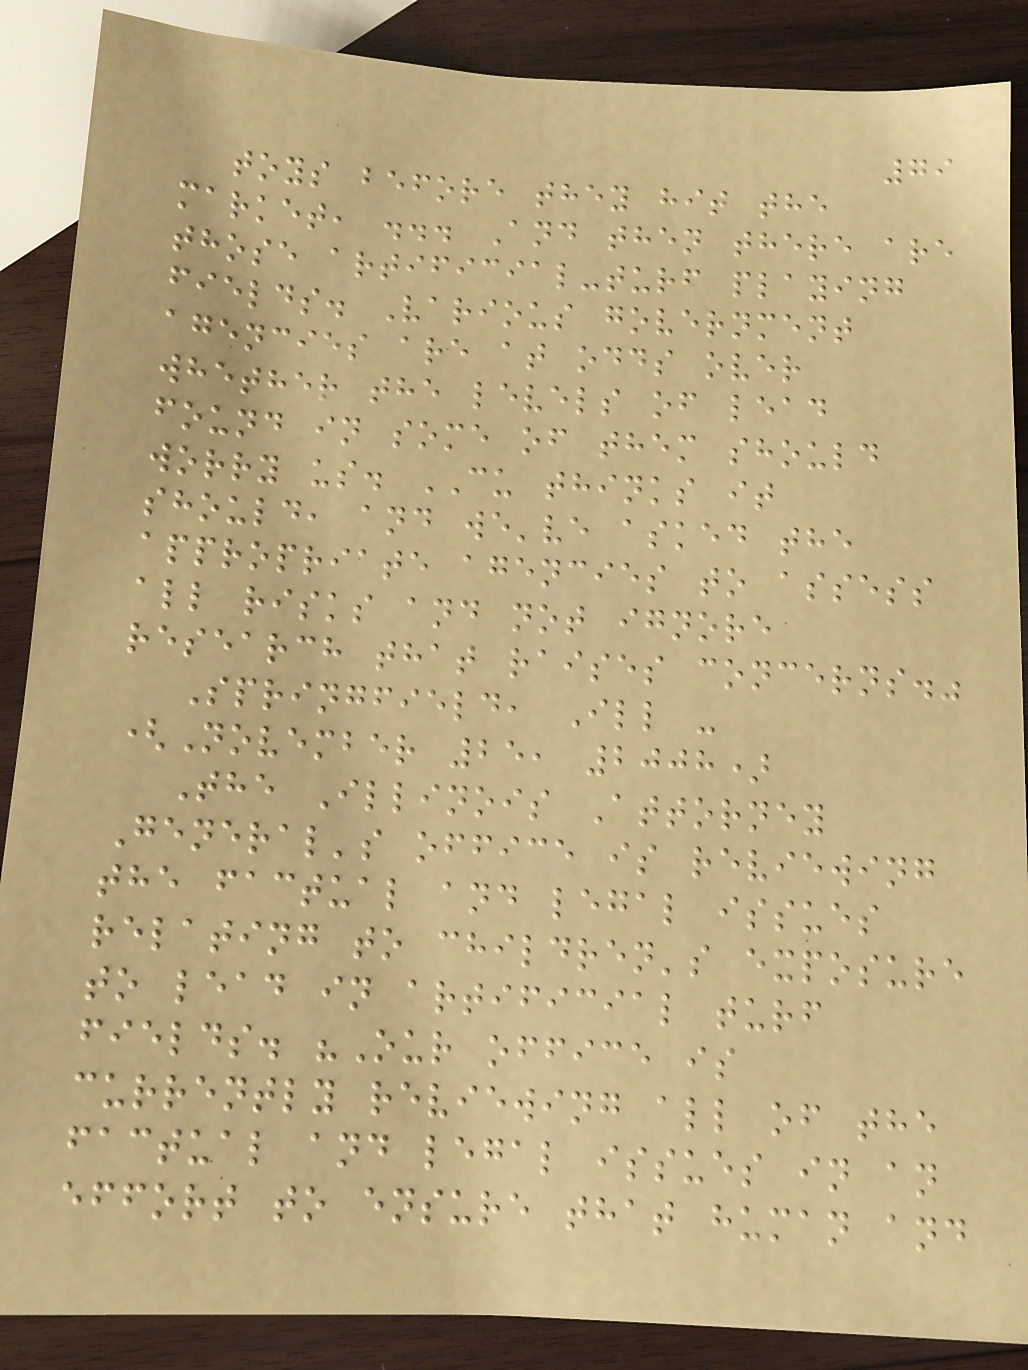79
toys before they hit the
market, ... And then there are
those artificial-turf playing
fields. Various government
agencies are at odds over
whether the levels of lead
found in some of them should
worry us. CU thinks it
should, and we've asked the
appropriate agencies to assess
all risks and not ignore
research that raises concerns."
Springfield, Ill -
(November 25, 2008)
The Illinois Attorney
General's office is reviewing
the factual and legal issues
relating to children's exposure
to lead in artificial turf
fields. "Our office is
currently reviewing all of the
factual and legal issues in an
effort to ensure that human and
